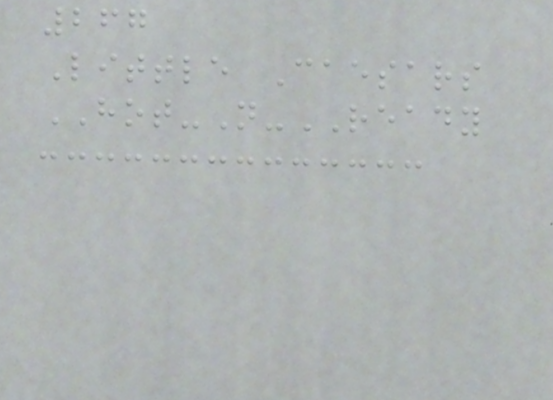267
Little Caesars
HOT-N-READY
